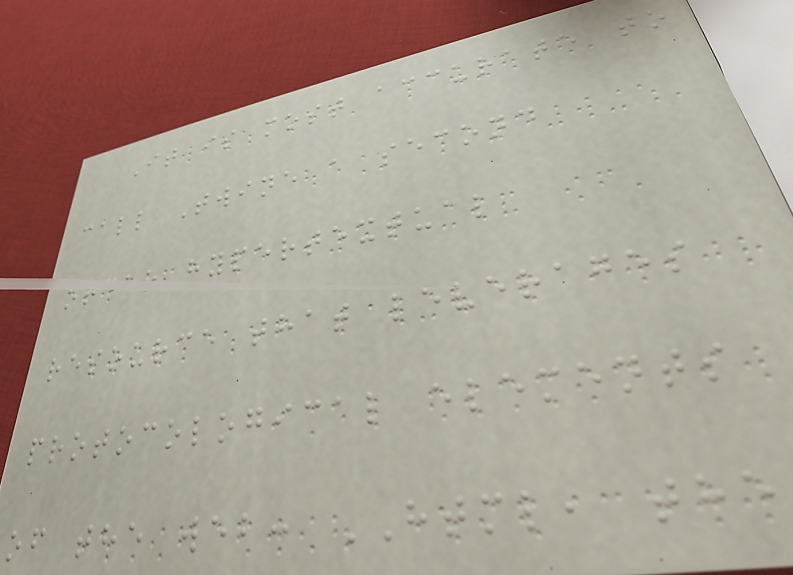It is most accurate to
call Twine a second
order hypertextual
resource that leverages
protocological elements
of the web: HTML, the
